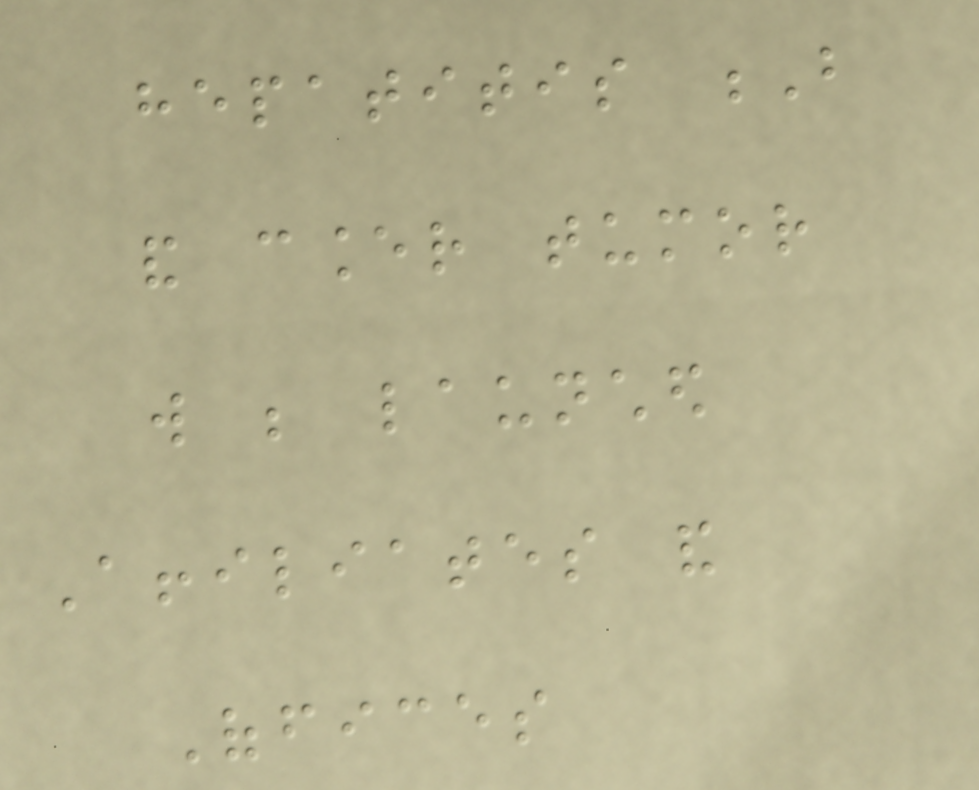hepatitis B
and cancer tumor
will be launched
Affiliates and
Offices
